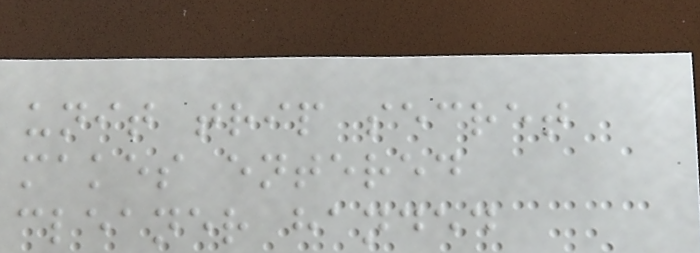unit trip secret
makes entered
cleaner handed
